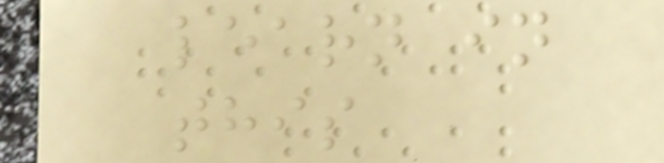learn in
this
